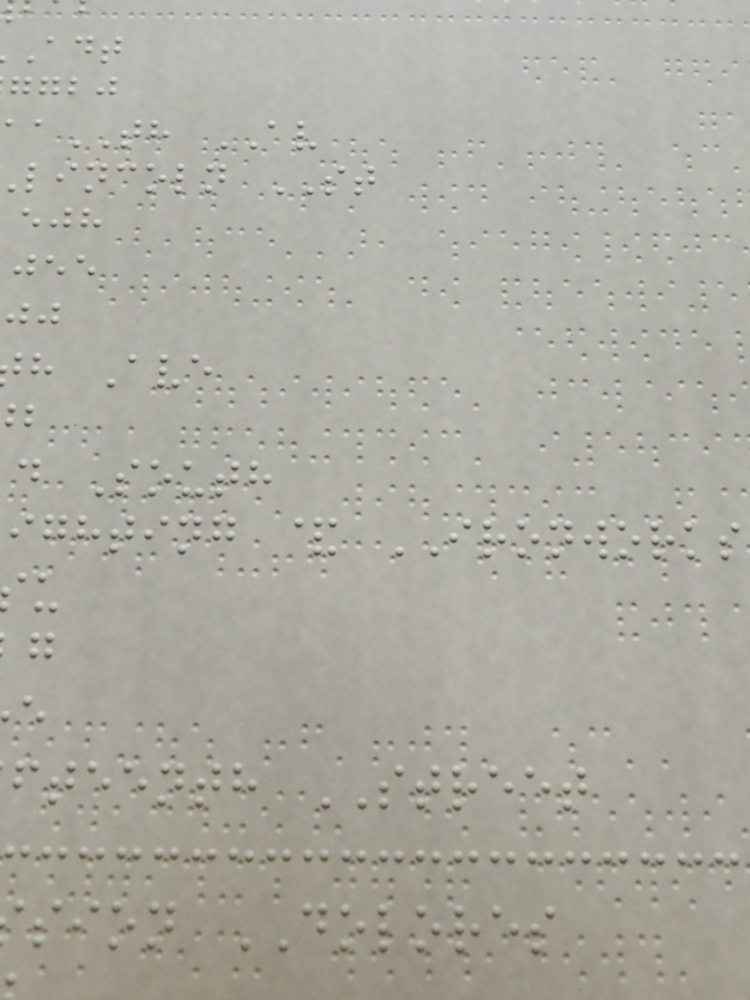ggbj
TH AV
lincoln ST
h Ave
d South
ighting & IRONWORKS
fteenth STREET
sion DOLORES
